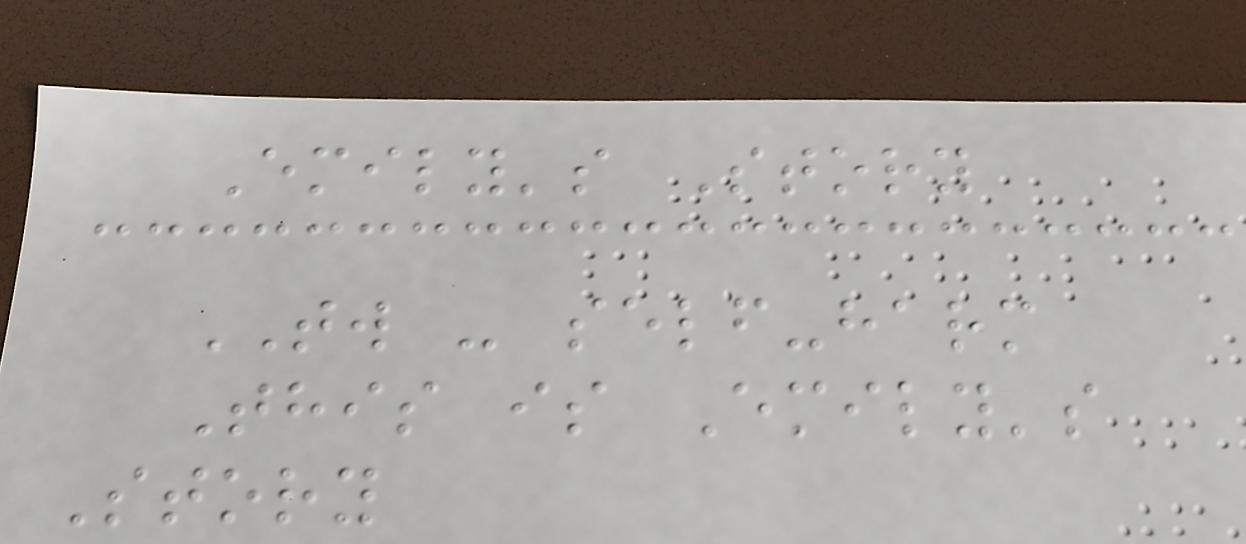Emily's Story
TW - self-harm
This is Emily's
Story
